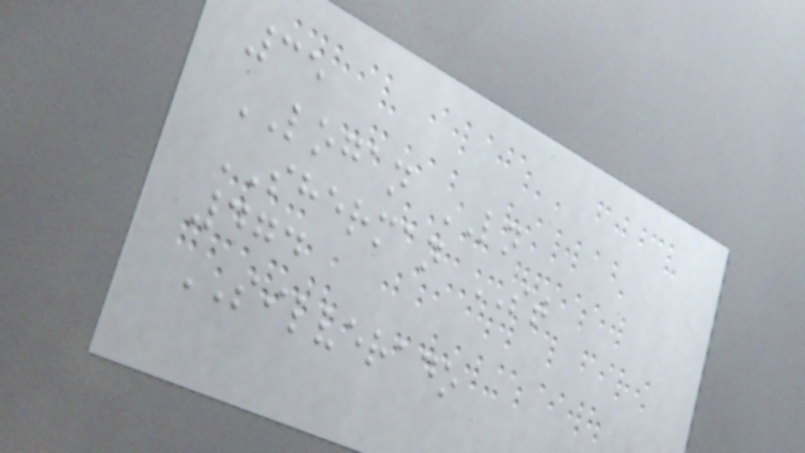35
LOGAN LN
SHERMAN ST
474
SILVERADO
